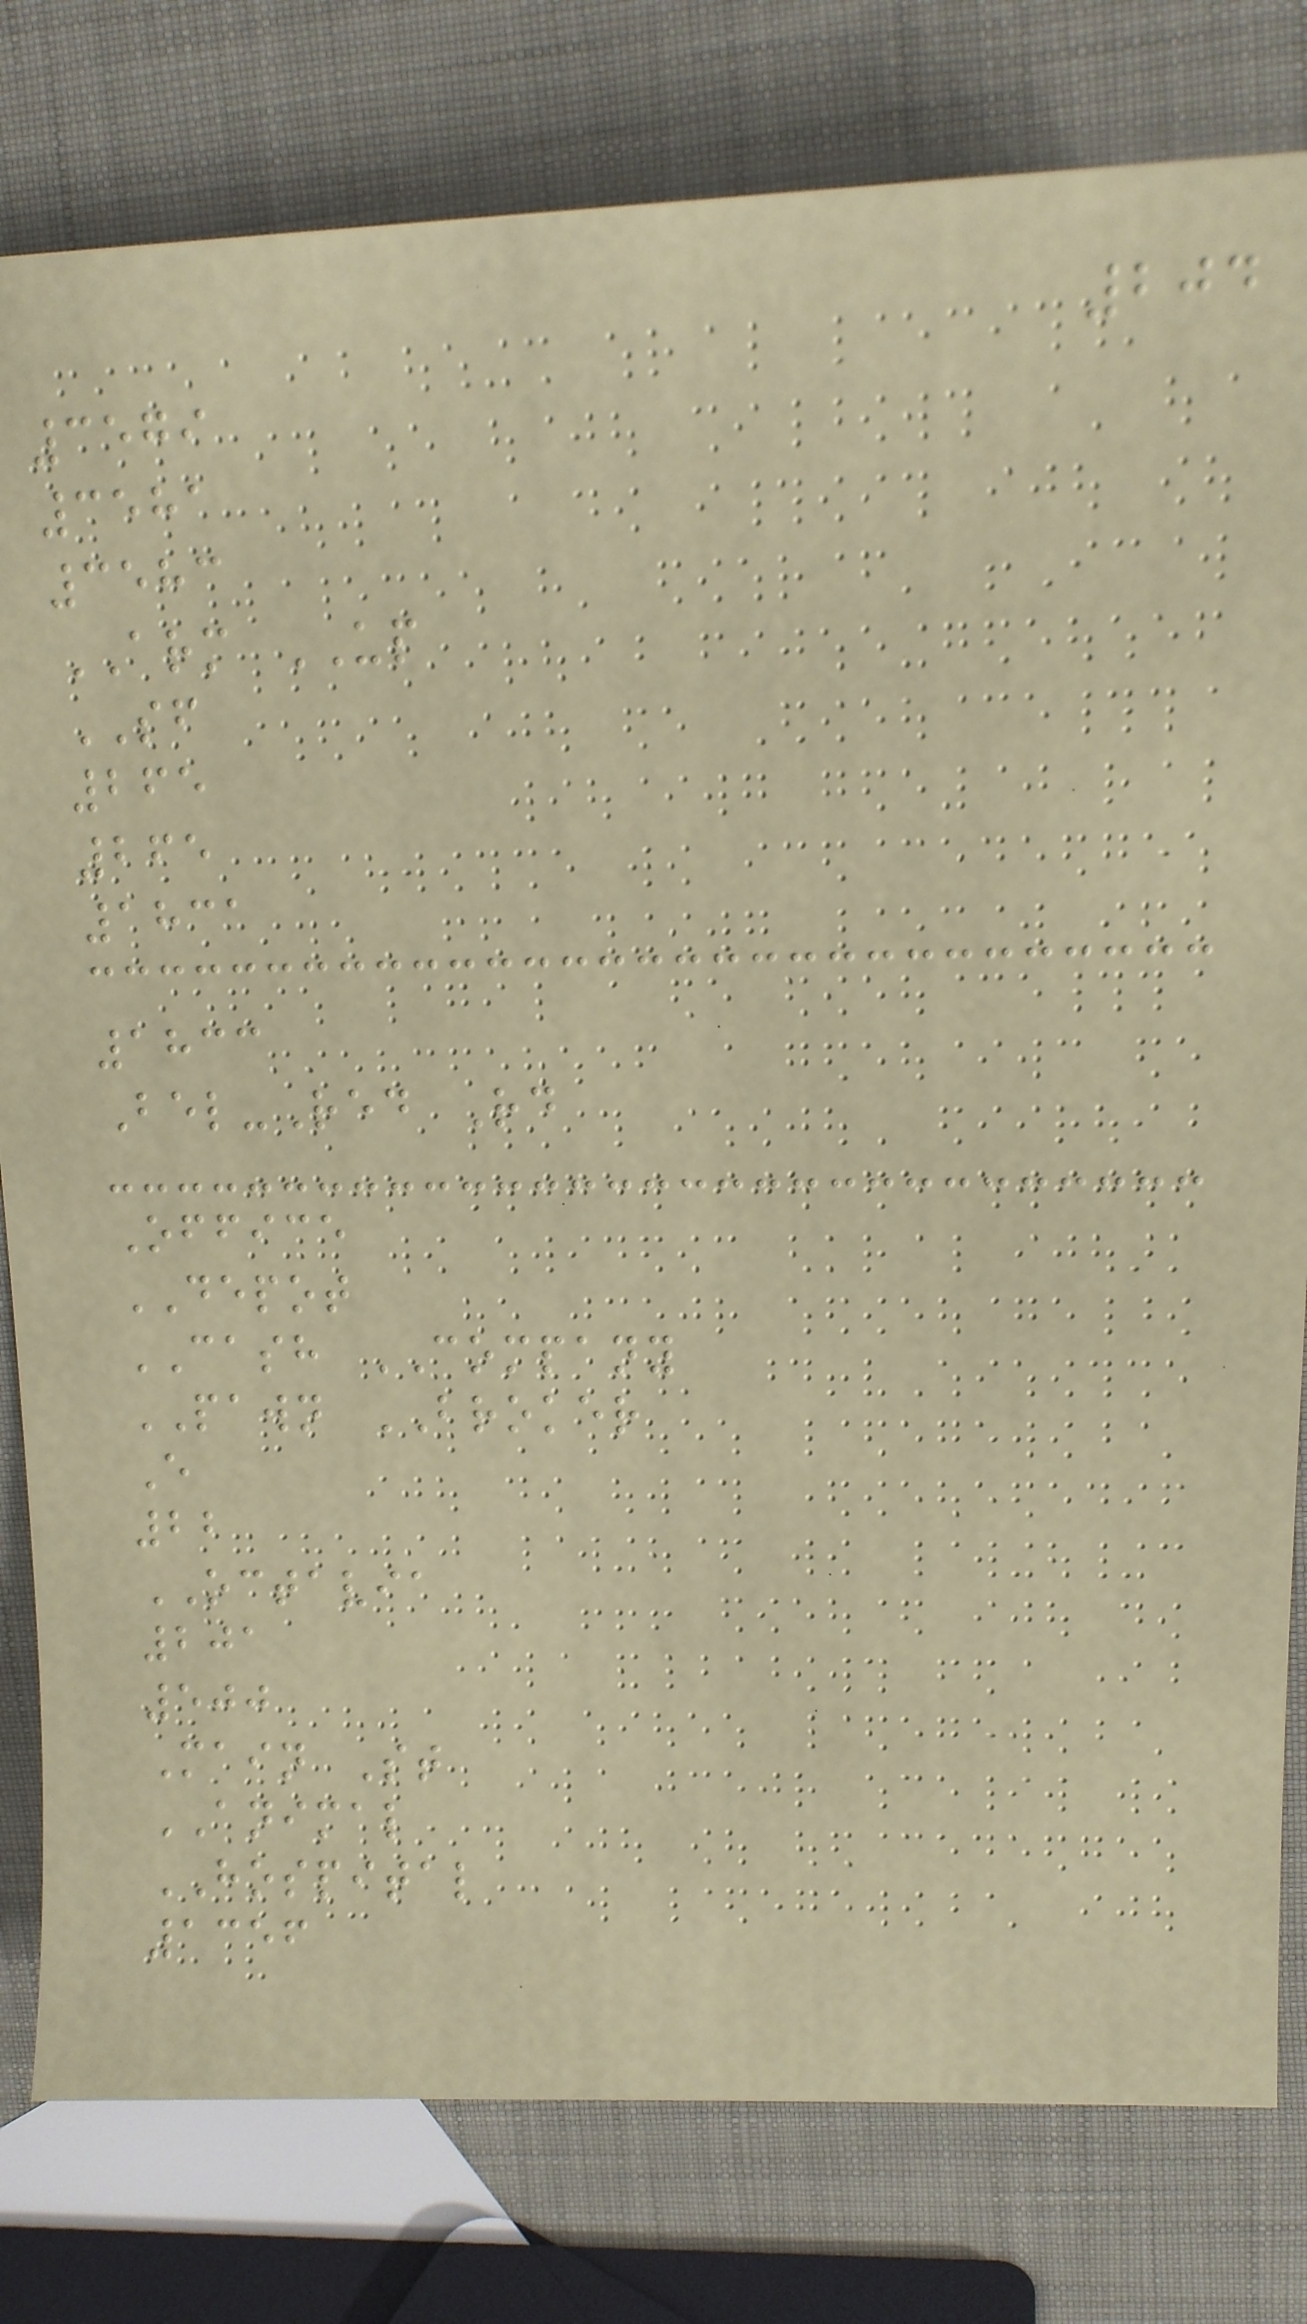204
3579
3581
3583
ARM UP
SF
265
265
1831
1833
Bel-Red Rd
Office
DEPOT
CASH COMPANY
PAWN BROKER
E
22
OCTAVIA
201
500
Main St
ANIMAL
HOSPITAL
1356
